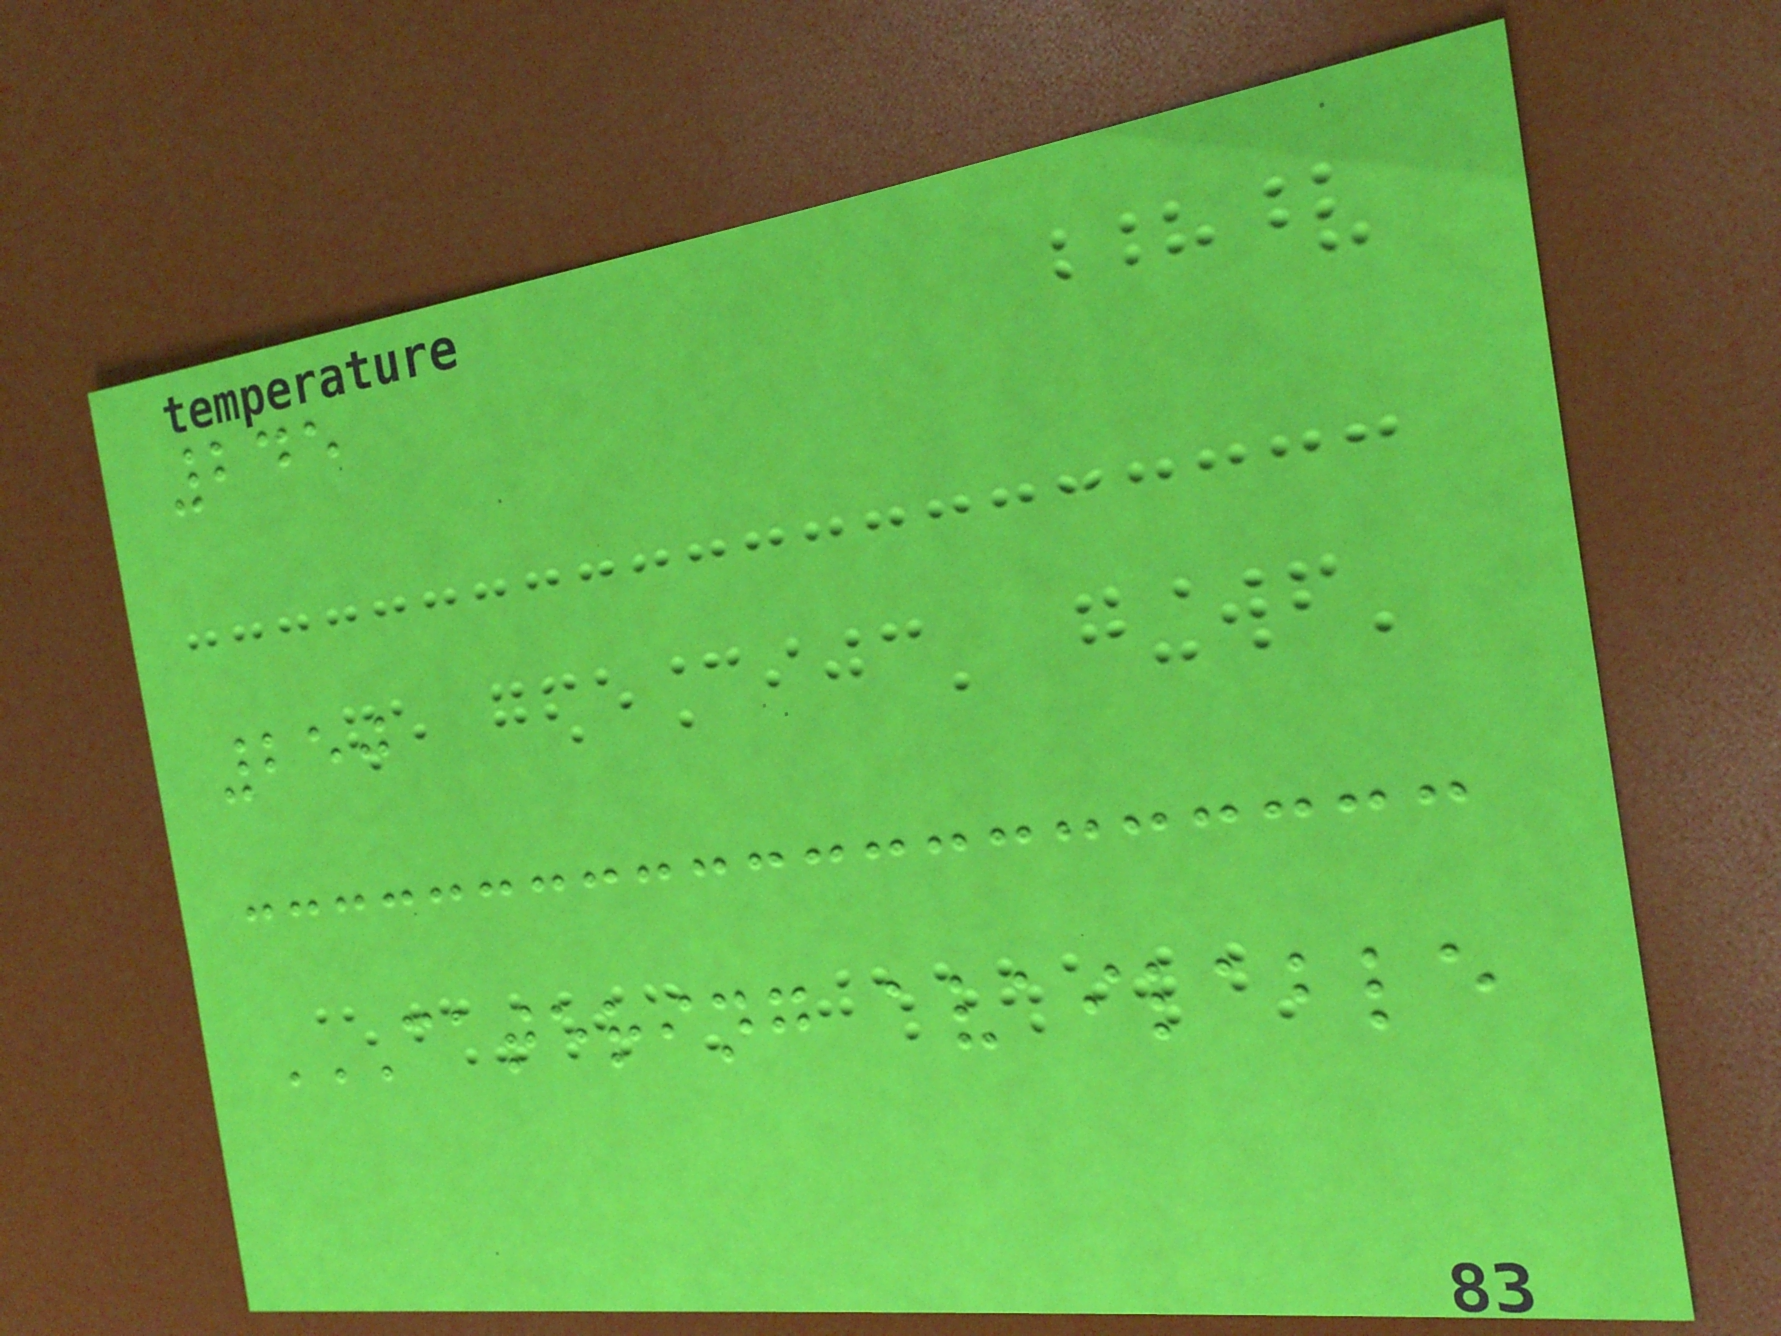245
250
CATERING AVAILABLE
